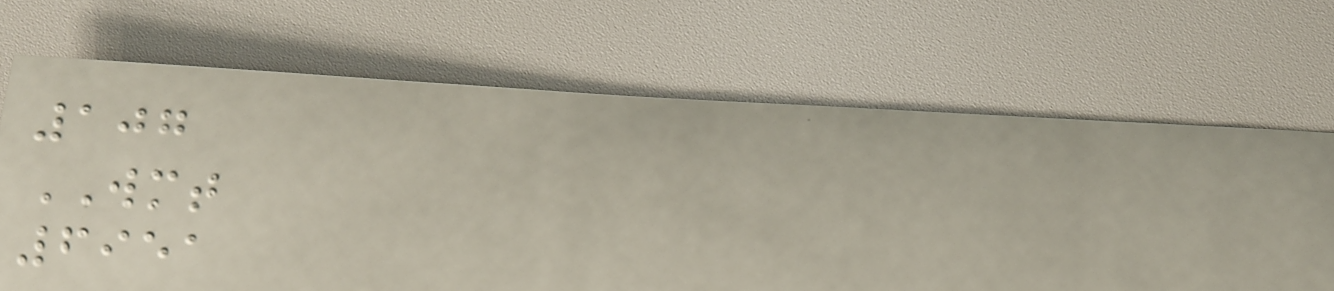107
WMT
6951
